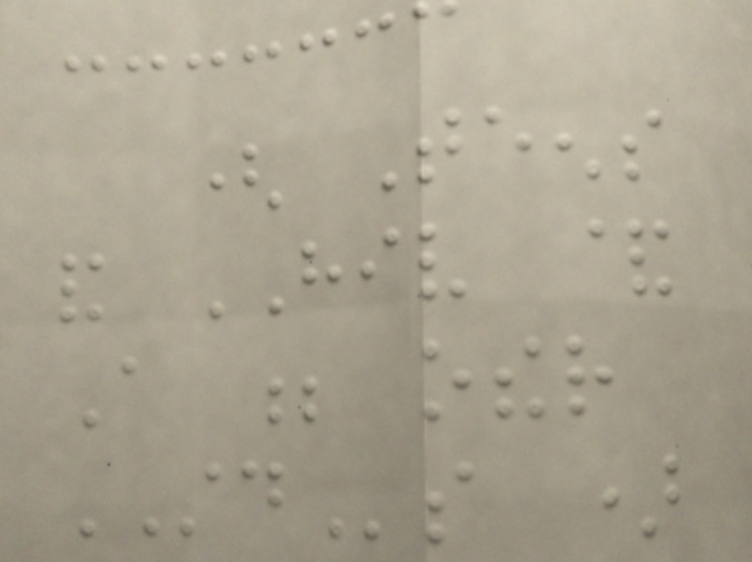( Teens
and HIV &
A ; other
STDs )
